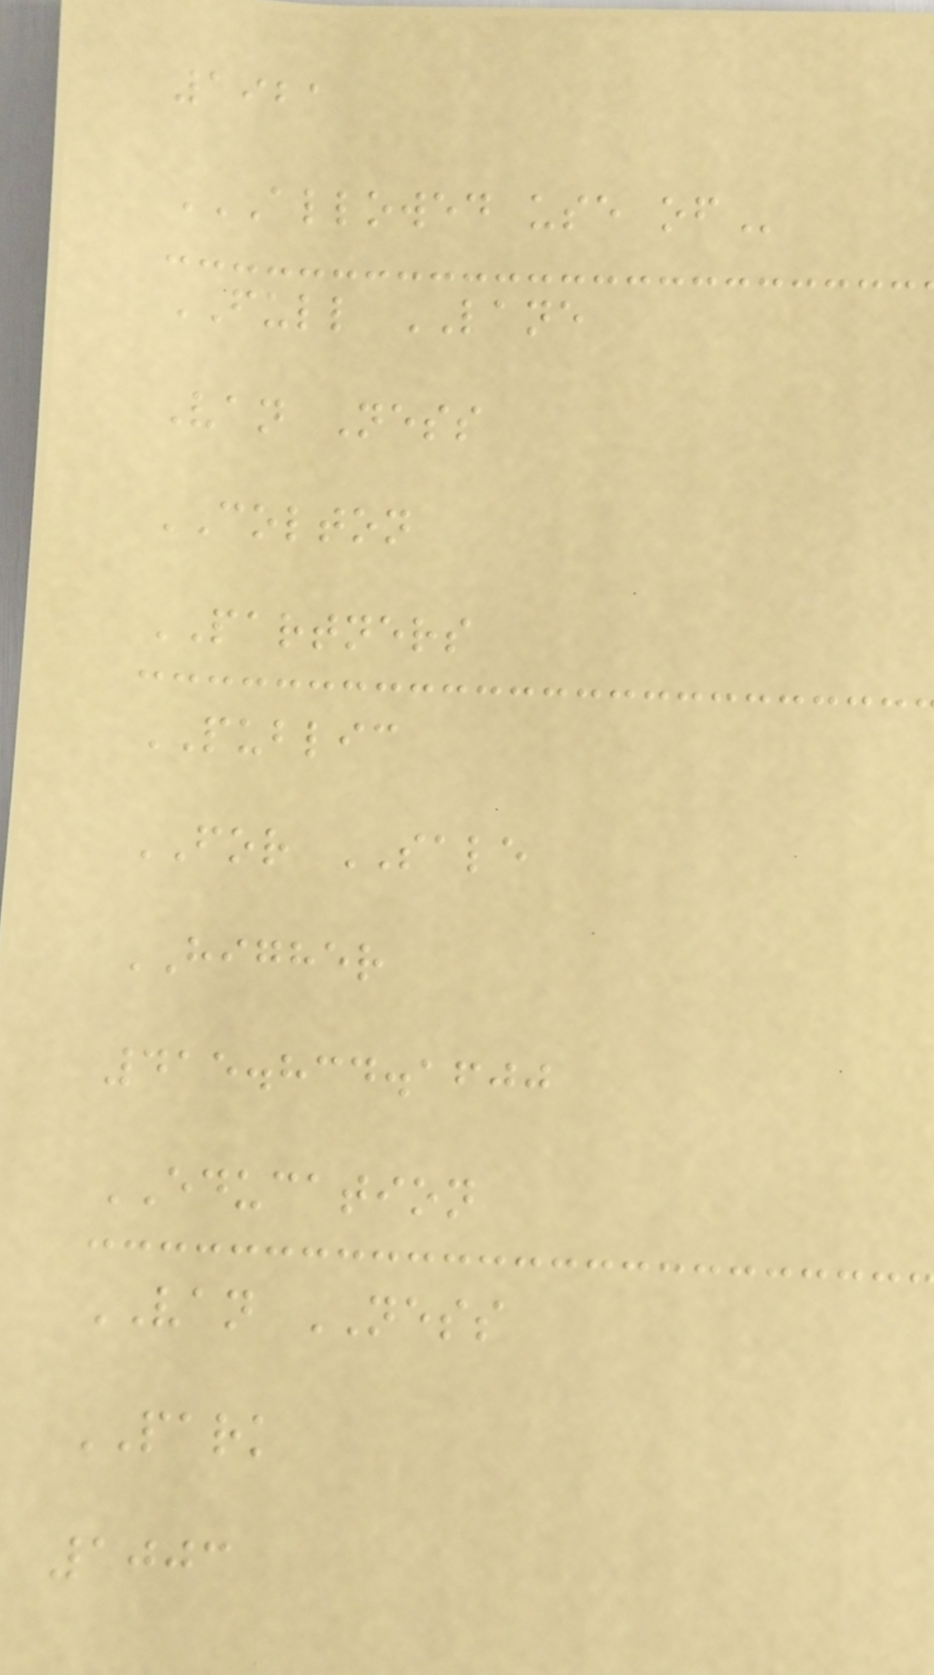1921
ALLOWED USE OF
FULL LANE
Van Ness
COLTON
PARTNERS
PUBLIC
FOR SALE
HIGHER
415.834.1600
EDUCATION
VAN NESS
PARK
1003
